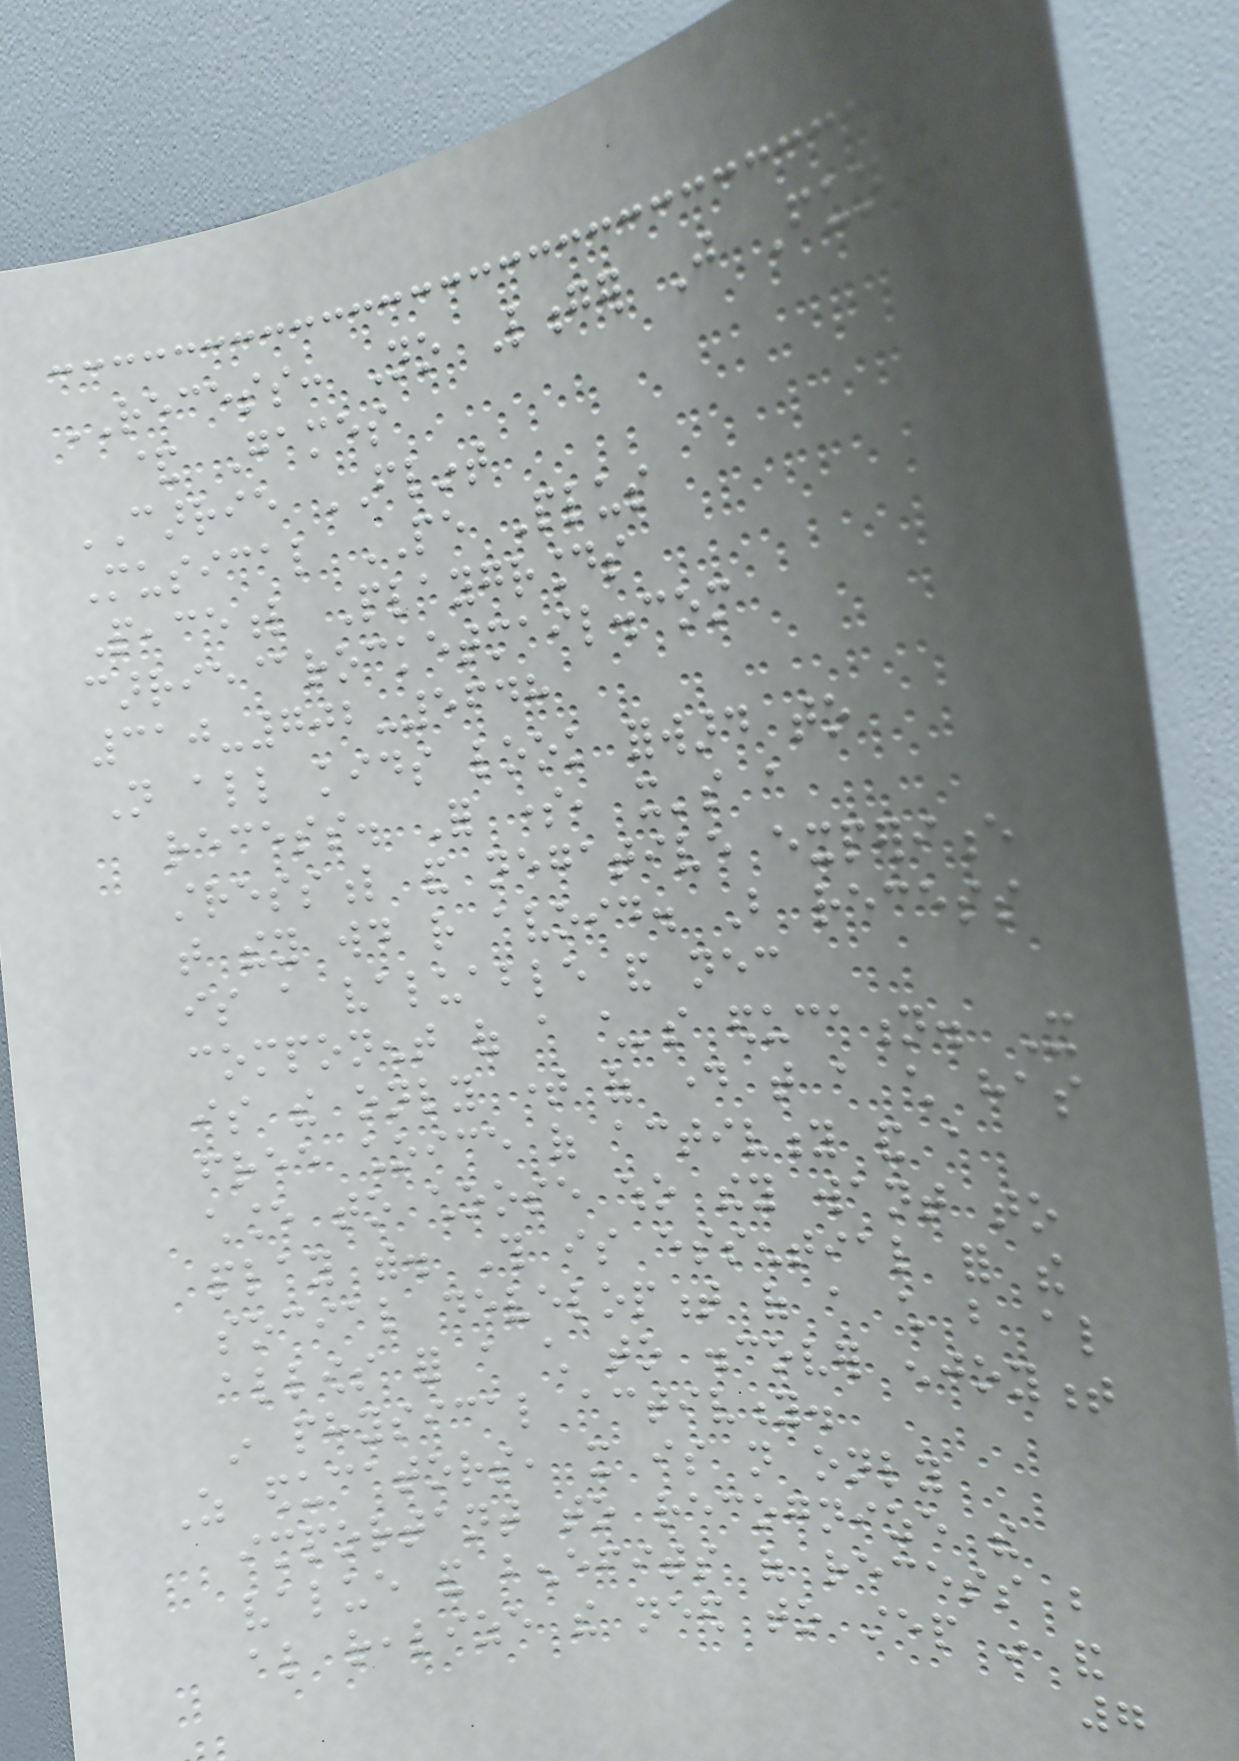RECESS: No Longer Just Fun
& Games
CARRIE FLINT
Musical PE Plus
Peaceful Playgrounds
carrie@rocketmail.com
310-702-5648
Not all kids look forward to
recess. For some, it's a
stressful and negative experience
that they would rather avoid. But recess
is a valuable and necessary
component of a child's education. It
is the only time of day that a child has
free choice of activity and a
chance to choose who they want to
play with. This is essential for the
social development of a child but also
allows for a child to discover enjoyment
in physical activity.
As educators, it is not only
important to recognize the
value and benefits of recess but
also realize the need to step in and
7
